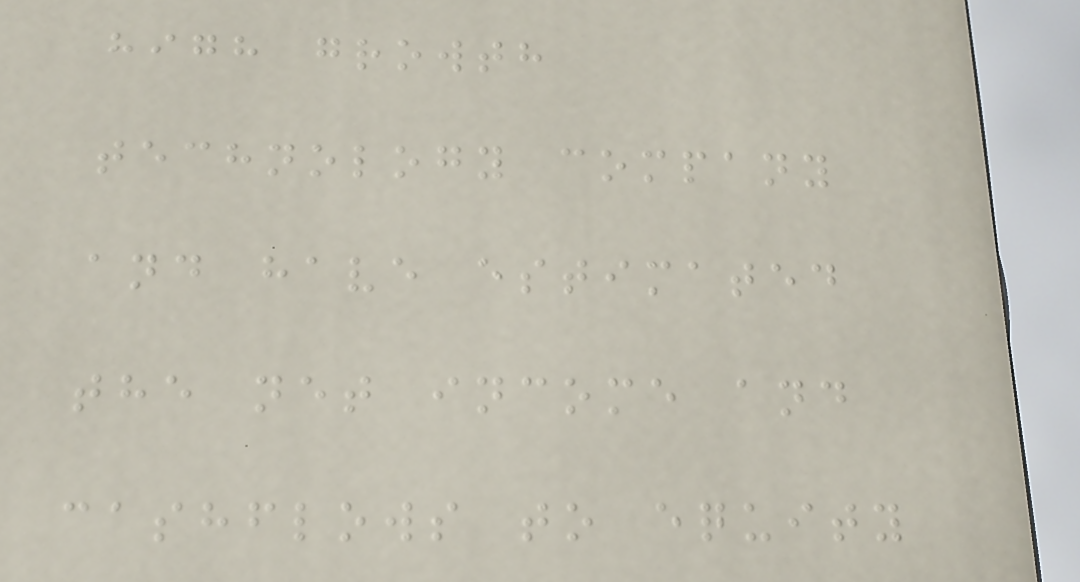high growth
technology company
and have estimated
the net income and
cashflows to equity
